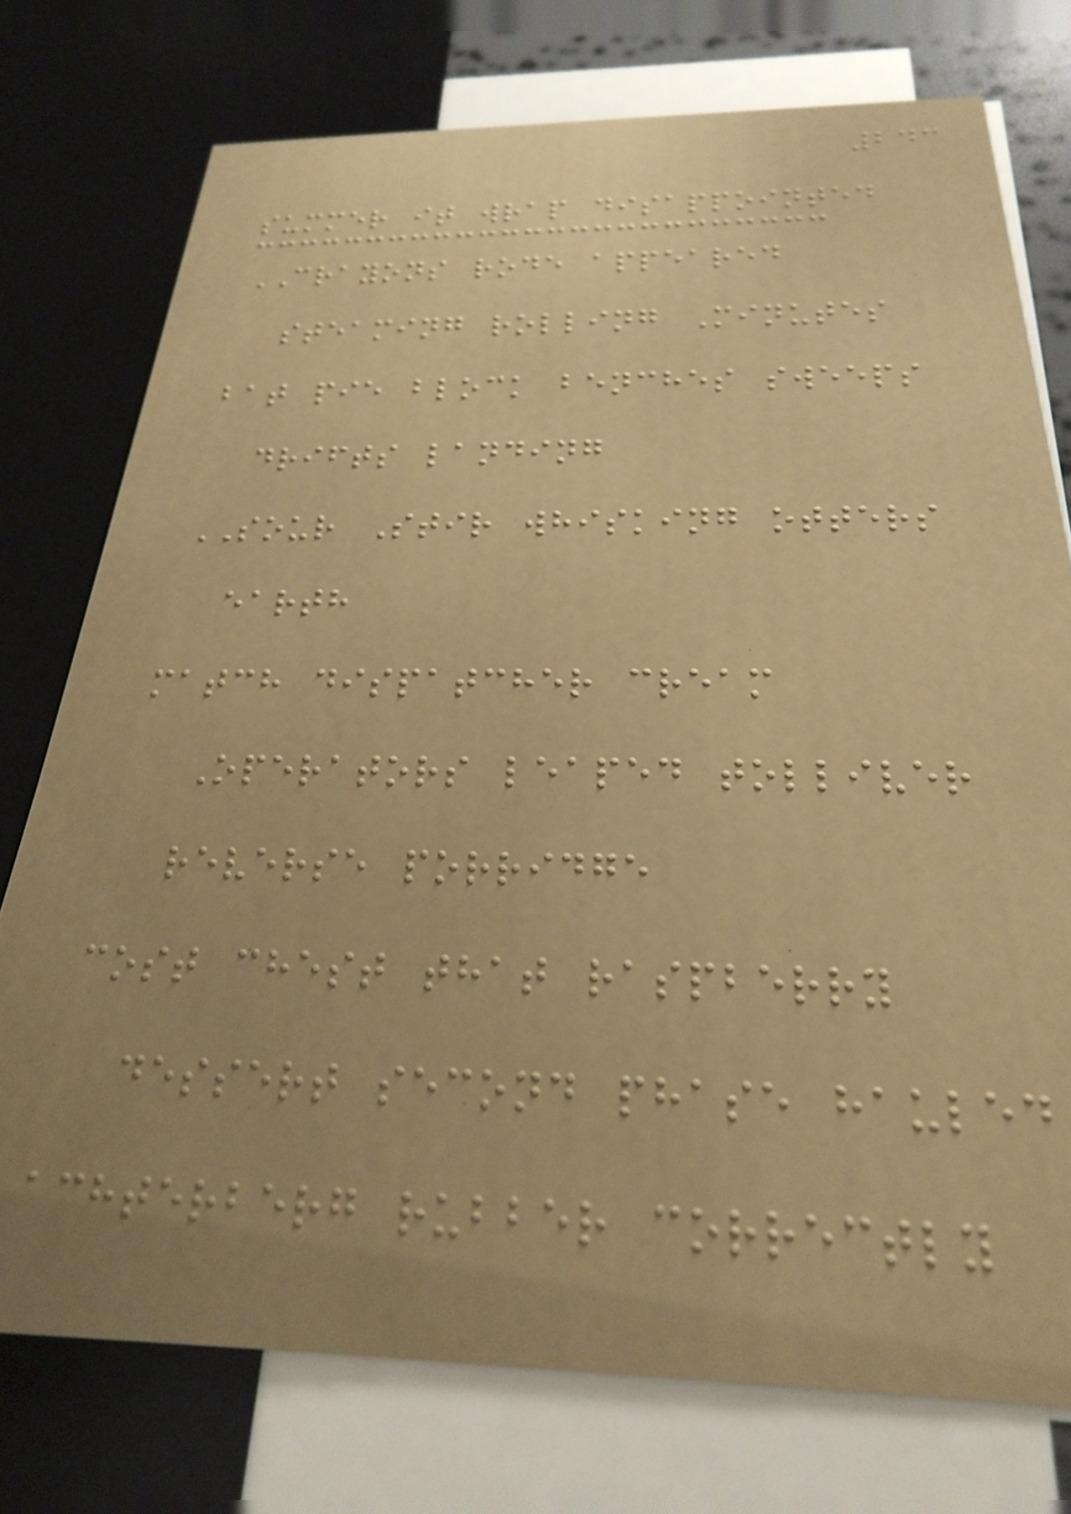243
summer it wrap disappointed
CRAYONS rode appeared
steaming rolling Minutes
bat pie block benches sweeps
drifts landing
SOUR Stir whisking otters
earth
match dispatcher cream
Operators leaped tolliver
reverse porridge
cost chest that raspberry
dessert second phase hauled
achterberg rubber correctly
